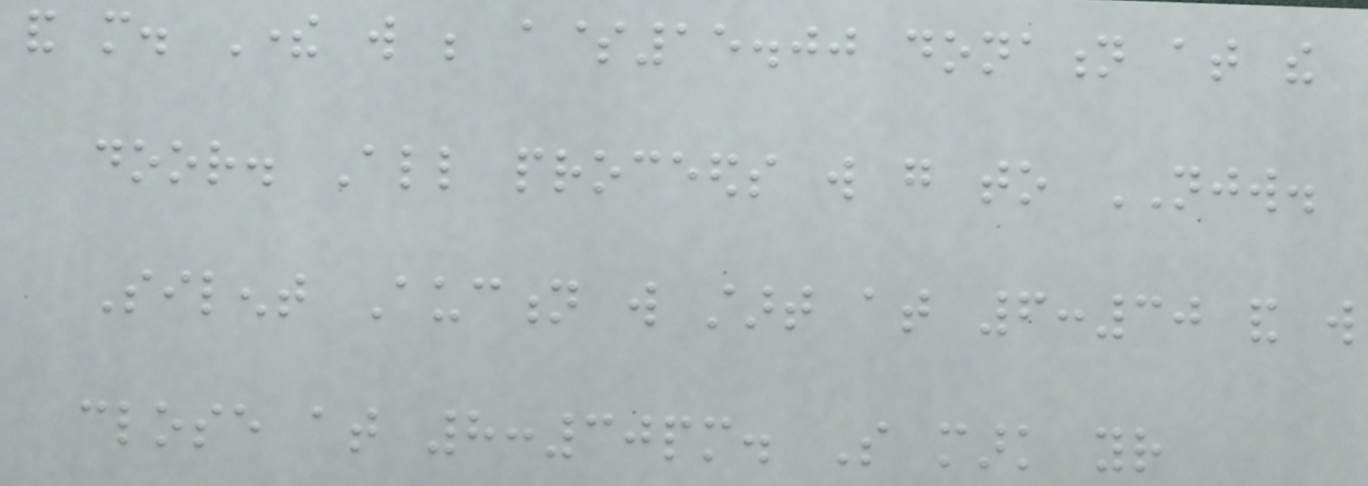and more. There will be a$15.00 donation at the
door. All proceeds will go to NJW.
Silent Auction will start at 6:30 and will
close at 8:30pm. So mark your
